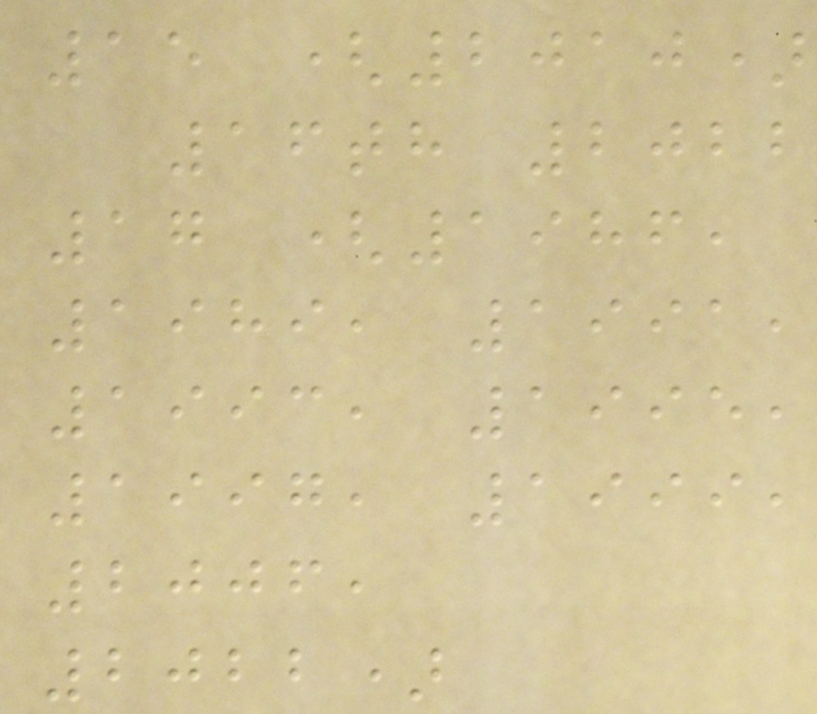15 (2010)
16th 2022
17 (1986,
1989, 1991,
1993, 1995,
1997, 1999,
2006,
2022)
